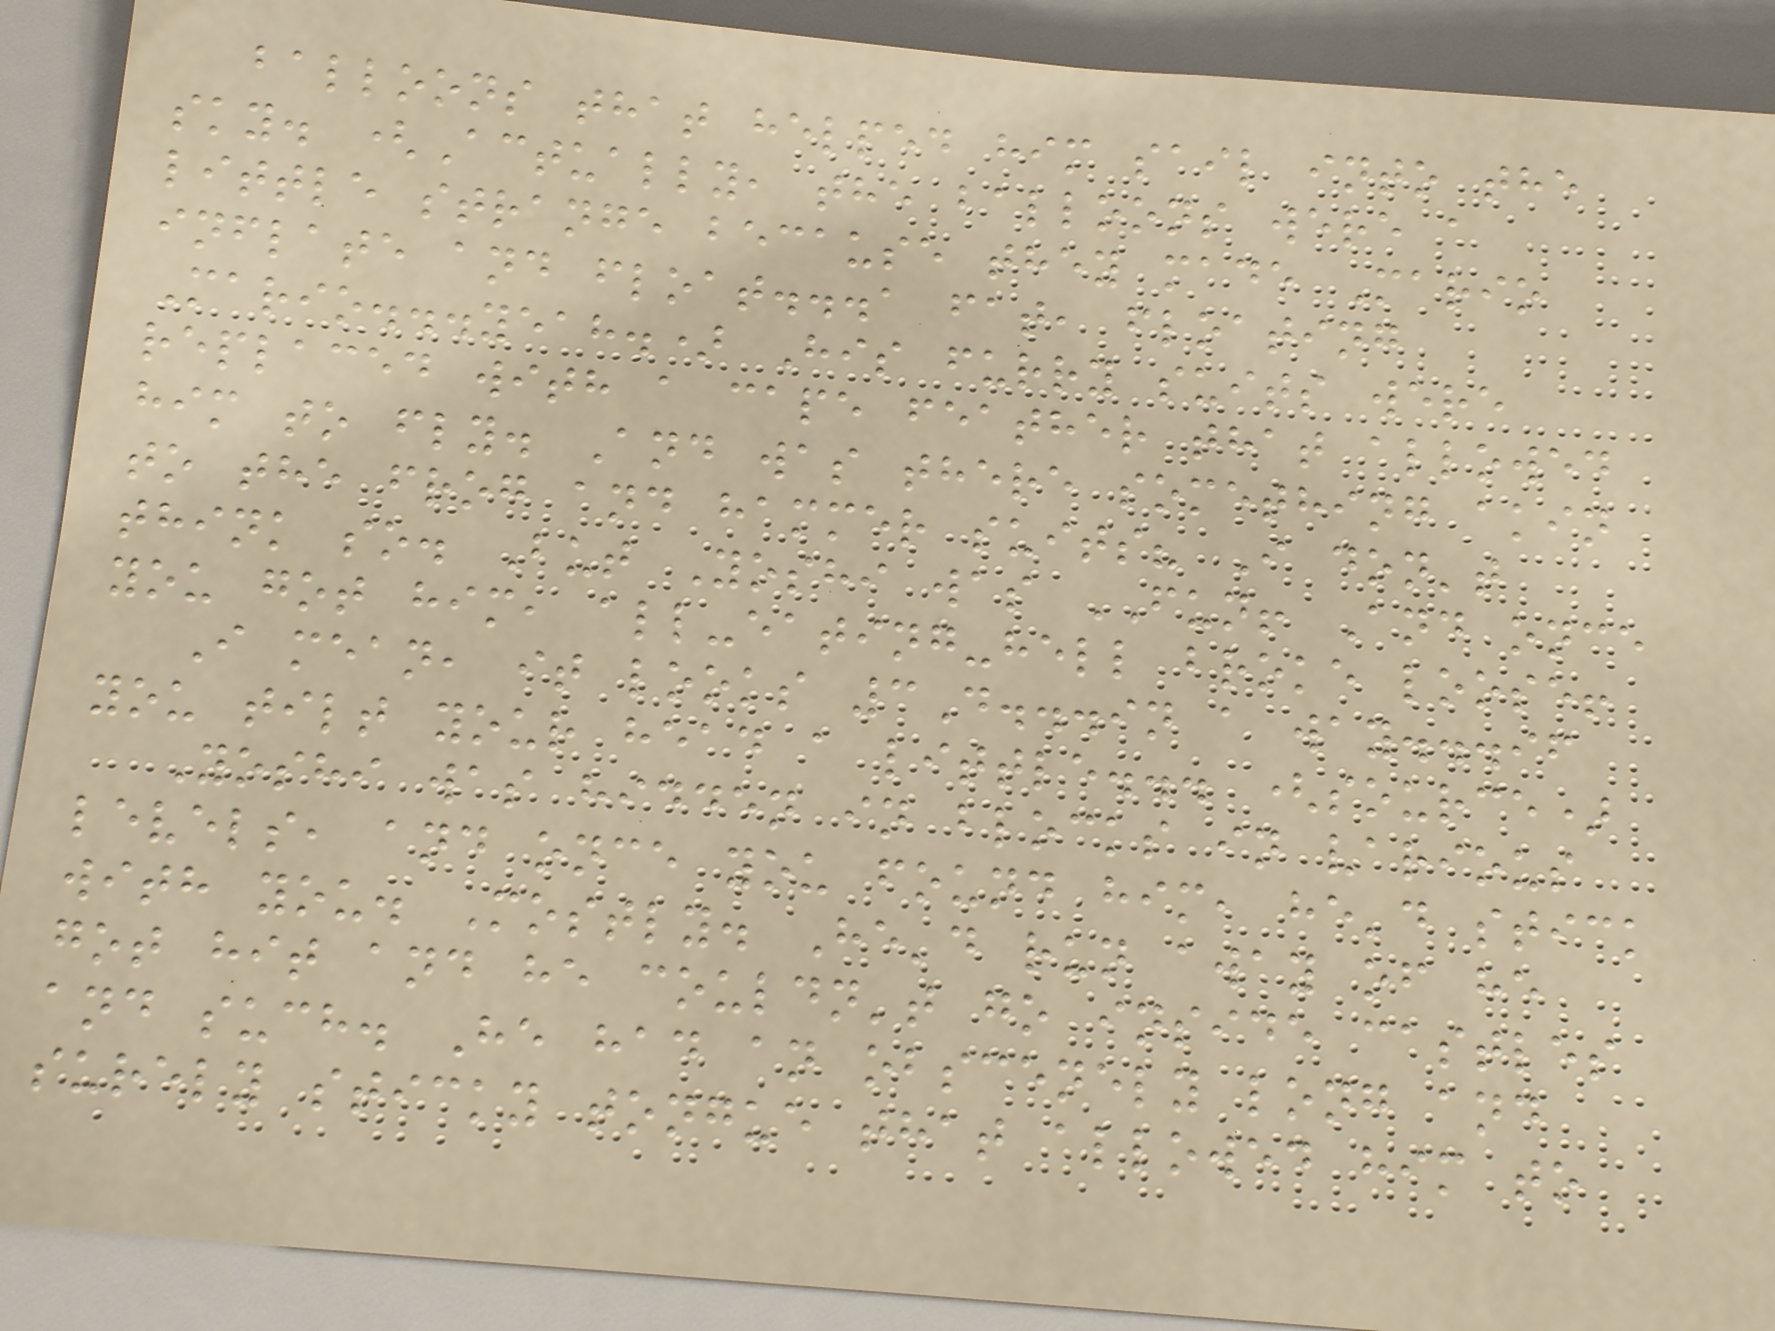balloons that helped him sail into the
sky. (Actually, the balloons were a
little strange because they made Mario
inflate and float...a fat, floating
Mario...yeah.) His furry suits were
replaced with a cape feather that allowed
him to fly. And was there something akin
to the frog and hammer suits? I don't
think so. But Yoshi was FUN! And once
you got him, all-eating-hell broke loose!
I mean, it looks 3D...in a way...if
you tilt your head a little... (source)
Yoshi was hidden in blocks in various
levels, and once you found him, he'd stick
with you. Mostly. He'd run away of he
got hit and he couldn't go inside castles
and such. He had an obscenely long and
surely sticky tongue that allowed him to
